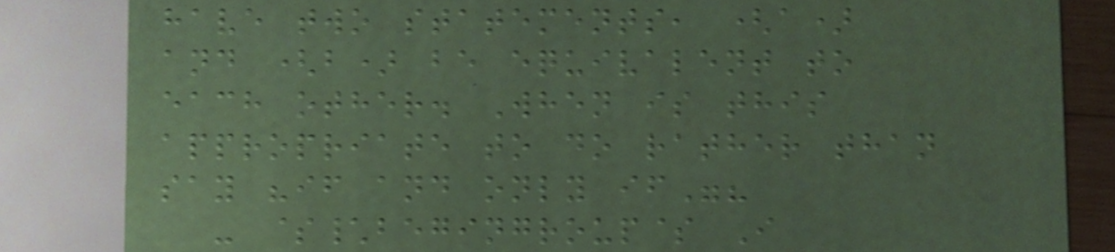have two statements, (a)
and (b) be equivalent to
each other. When is this
appropriate to do rather than
say "if and only if"?
- $\begingroup$ I
